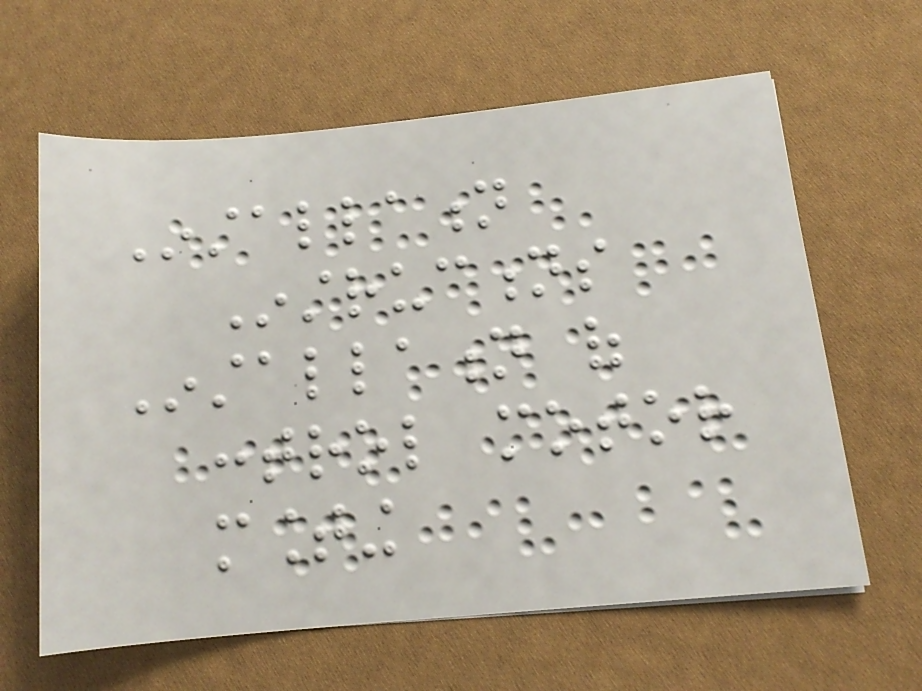Installation
Instructions
Installation of
control motor
mounting
